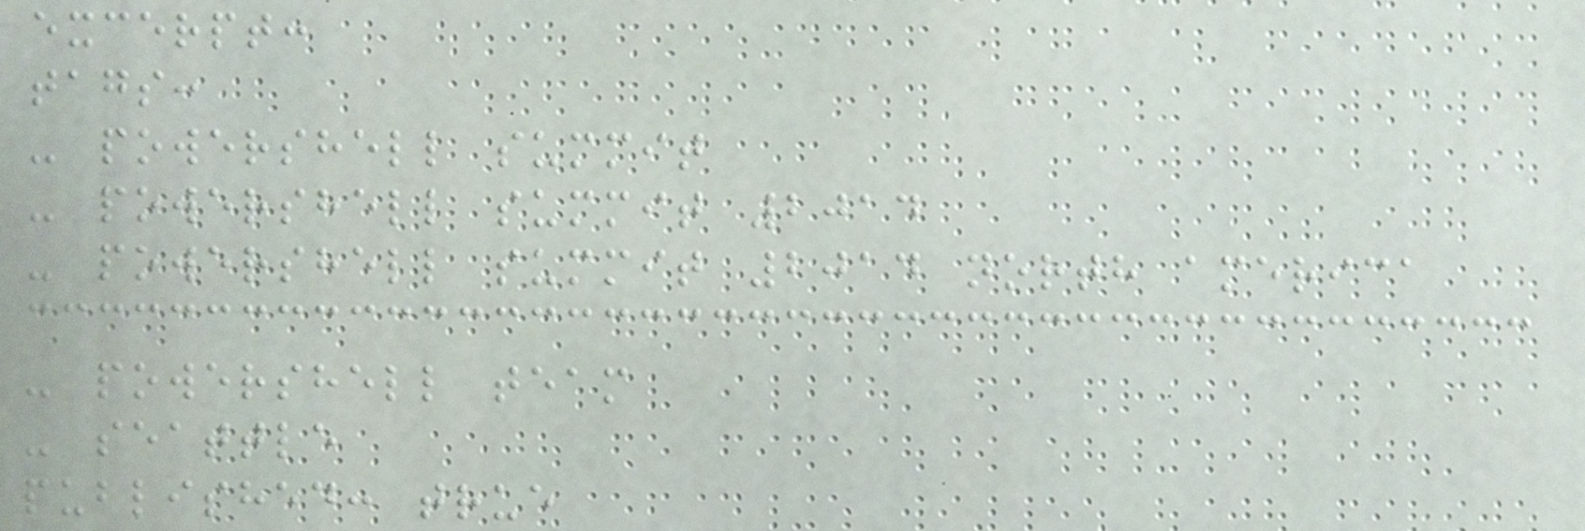excerpt:
tags:
- powershell summit
- powershell summit 2014
- powershell summit 2014 north america
- powershell team
- seattle
published: true
